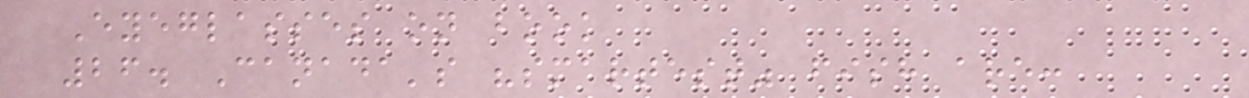Eyeglasses on book
26. Canada's "smartest" fish are:
